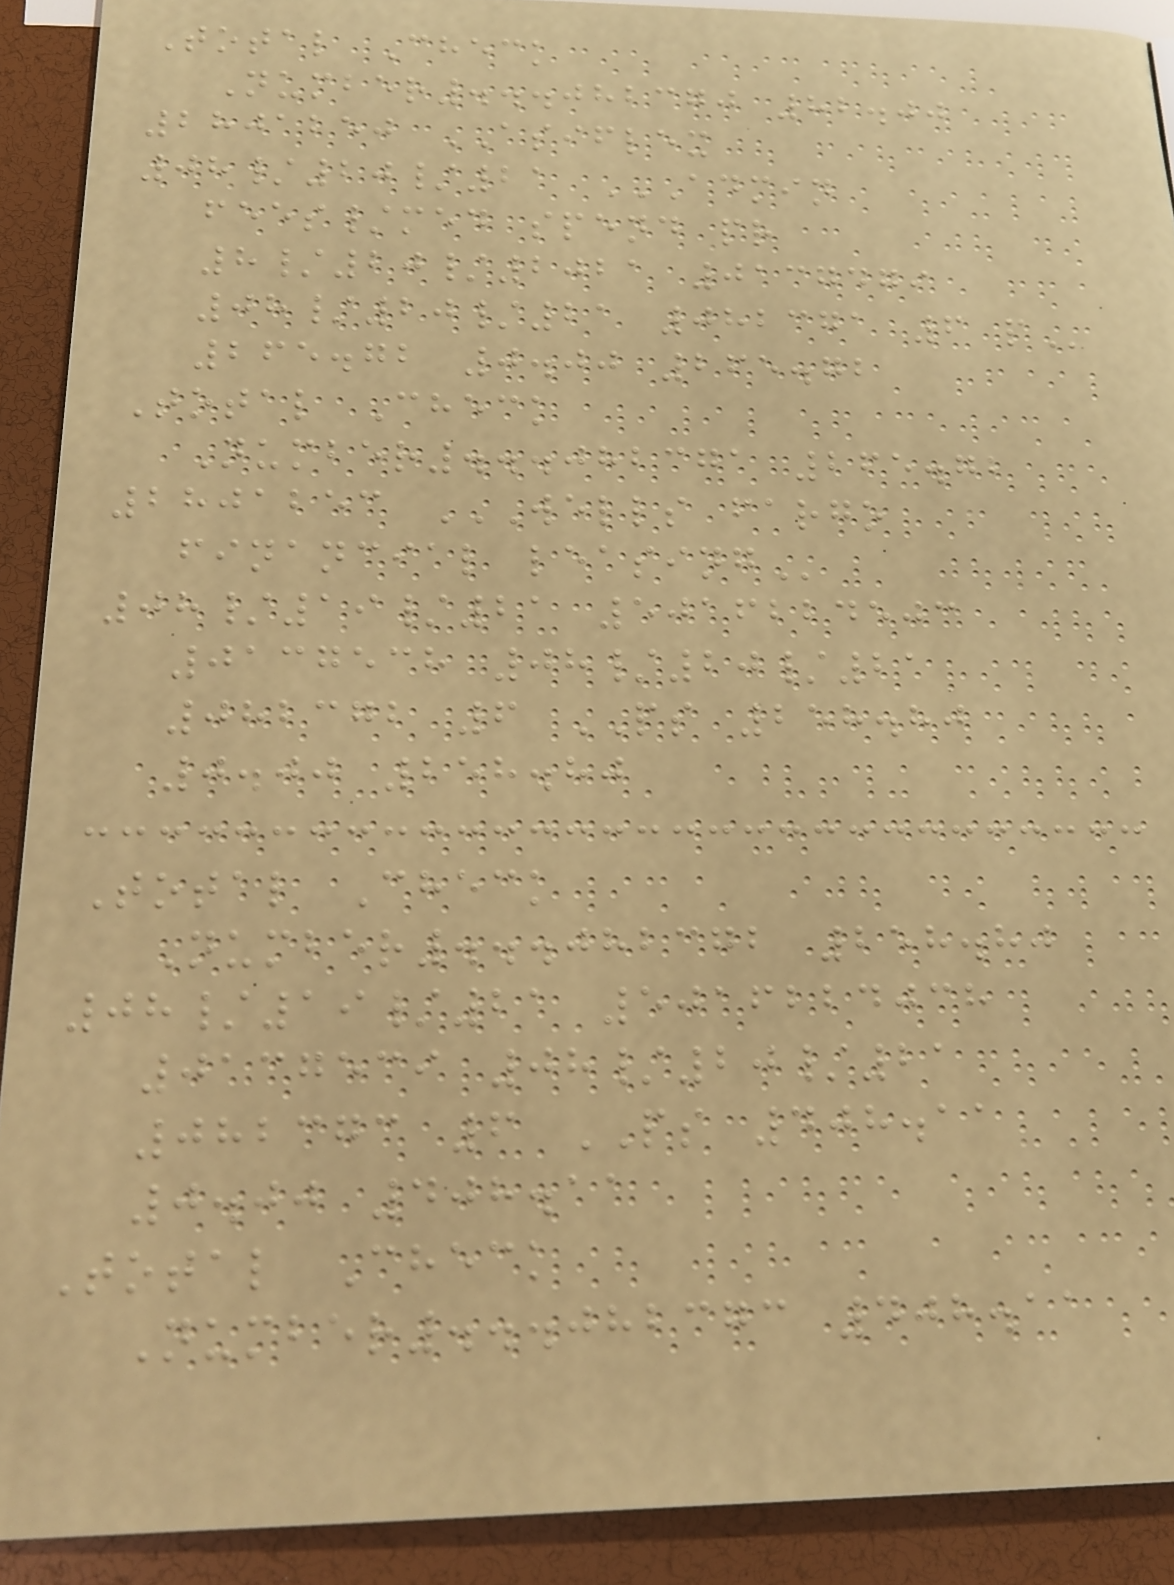Total Check
Number...082370 82.00
2801250 ASIFLEX
08/20/21 ADMIN
FEES/MED SPEND PR
8/20/2021 0137479
08/20/21 082371 6 P
265.72 0.00 265.72
Total Check
Number...082371 265.72
2801253 WELLS FARGO
FINANCIAL LEASING
08/19/21 5016224503
0137538 08/20/21
082372 6 PS 258.80
0.00 258.80
Total Check
Number...082372 258.80
08/19/21 5016224038
0137539 08/20/21
082373 6 PS 408.11
0.00 408.11
Total Check
Number...082373 408.11
